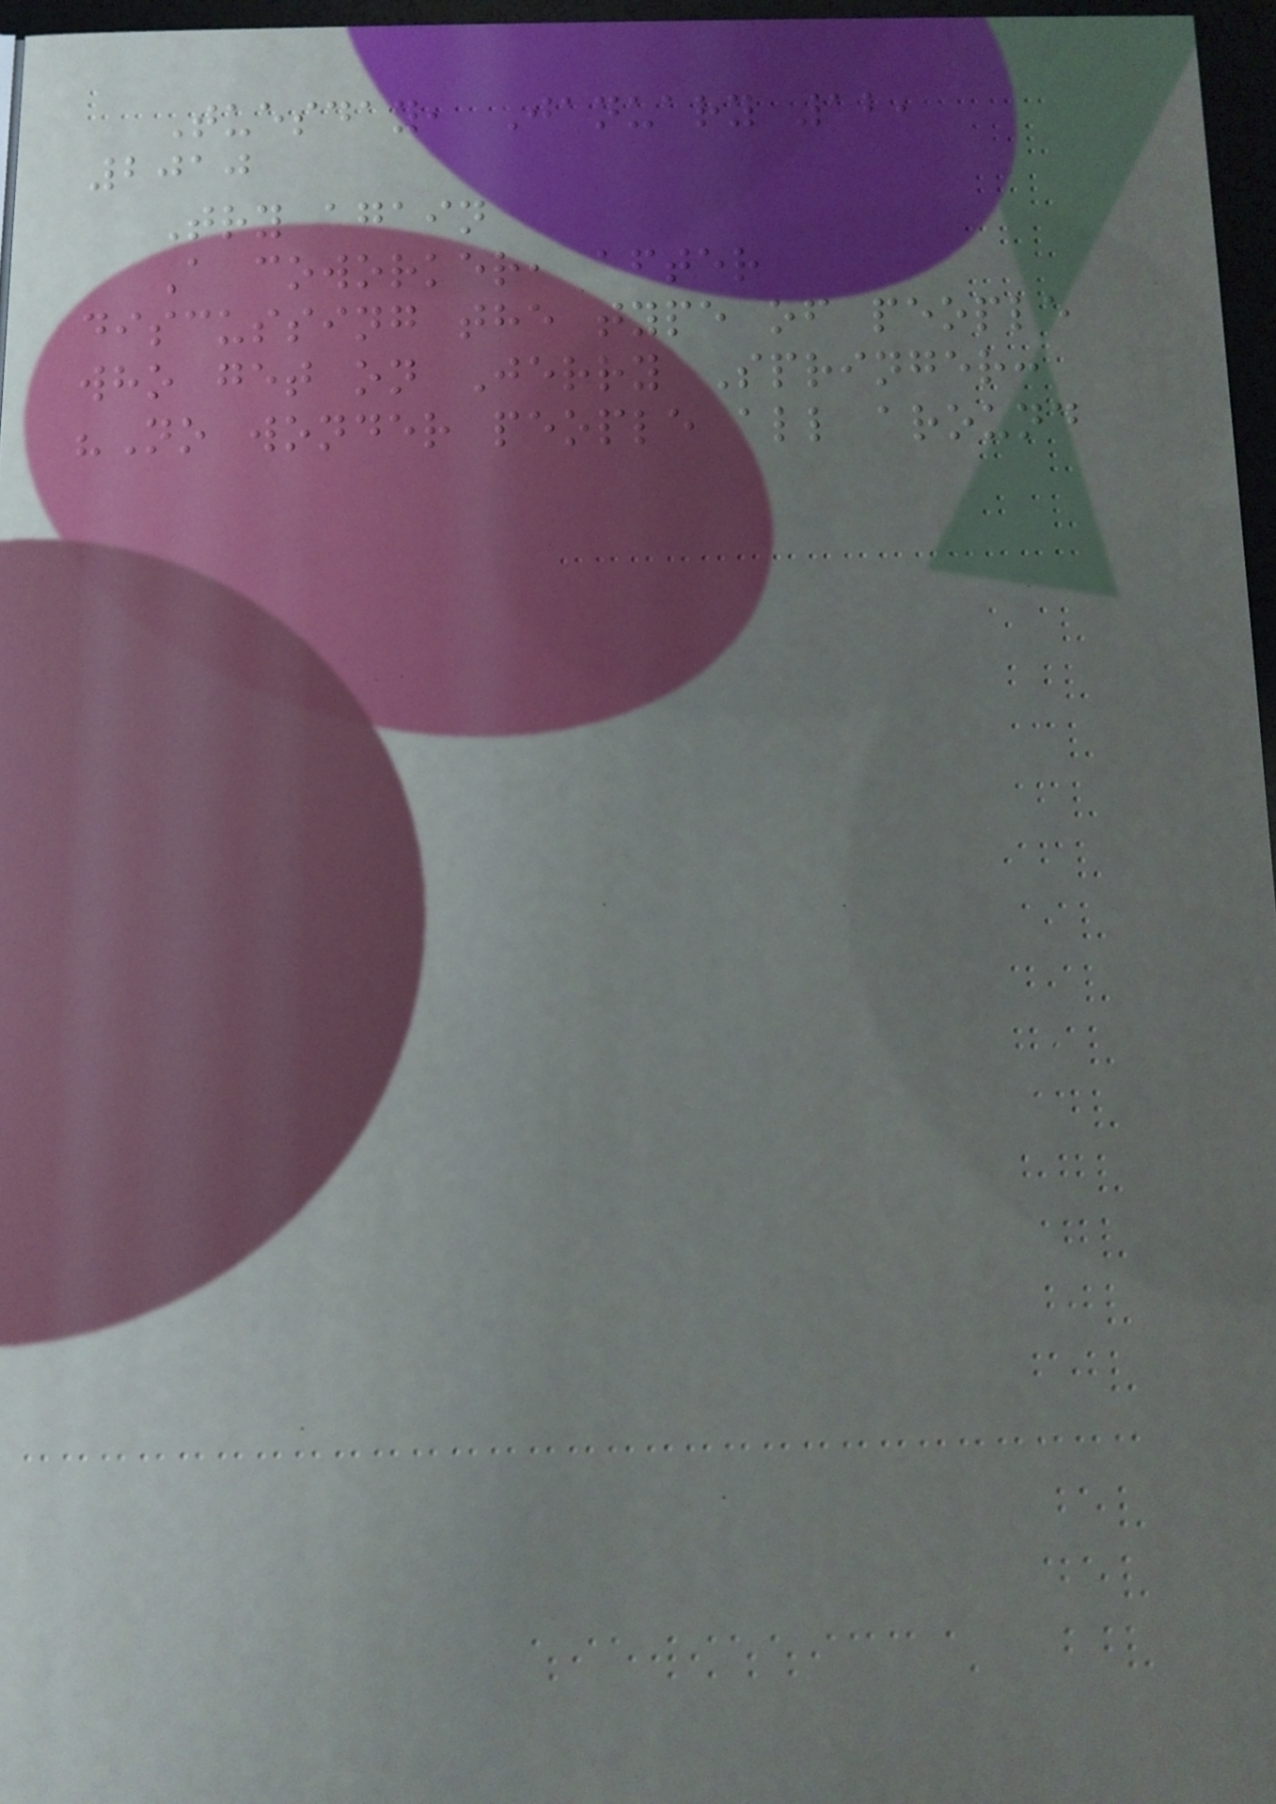Tuesday, January 12,
2010
Try again
A coworker, after
discussing the type of people
who get on Jerry Springer:
"No wonder people all around
